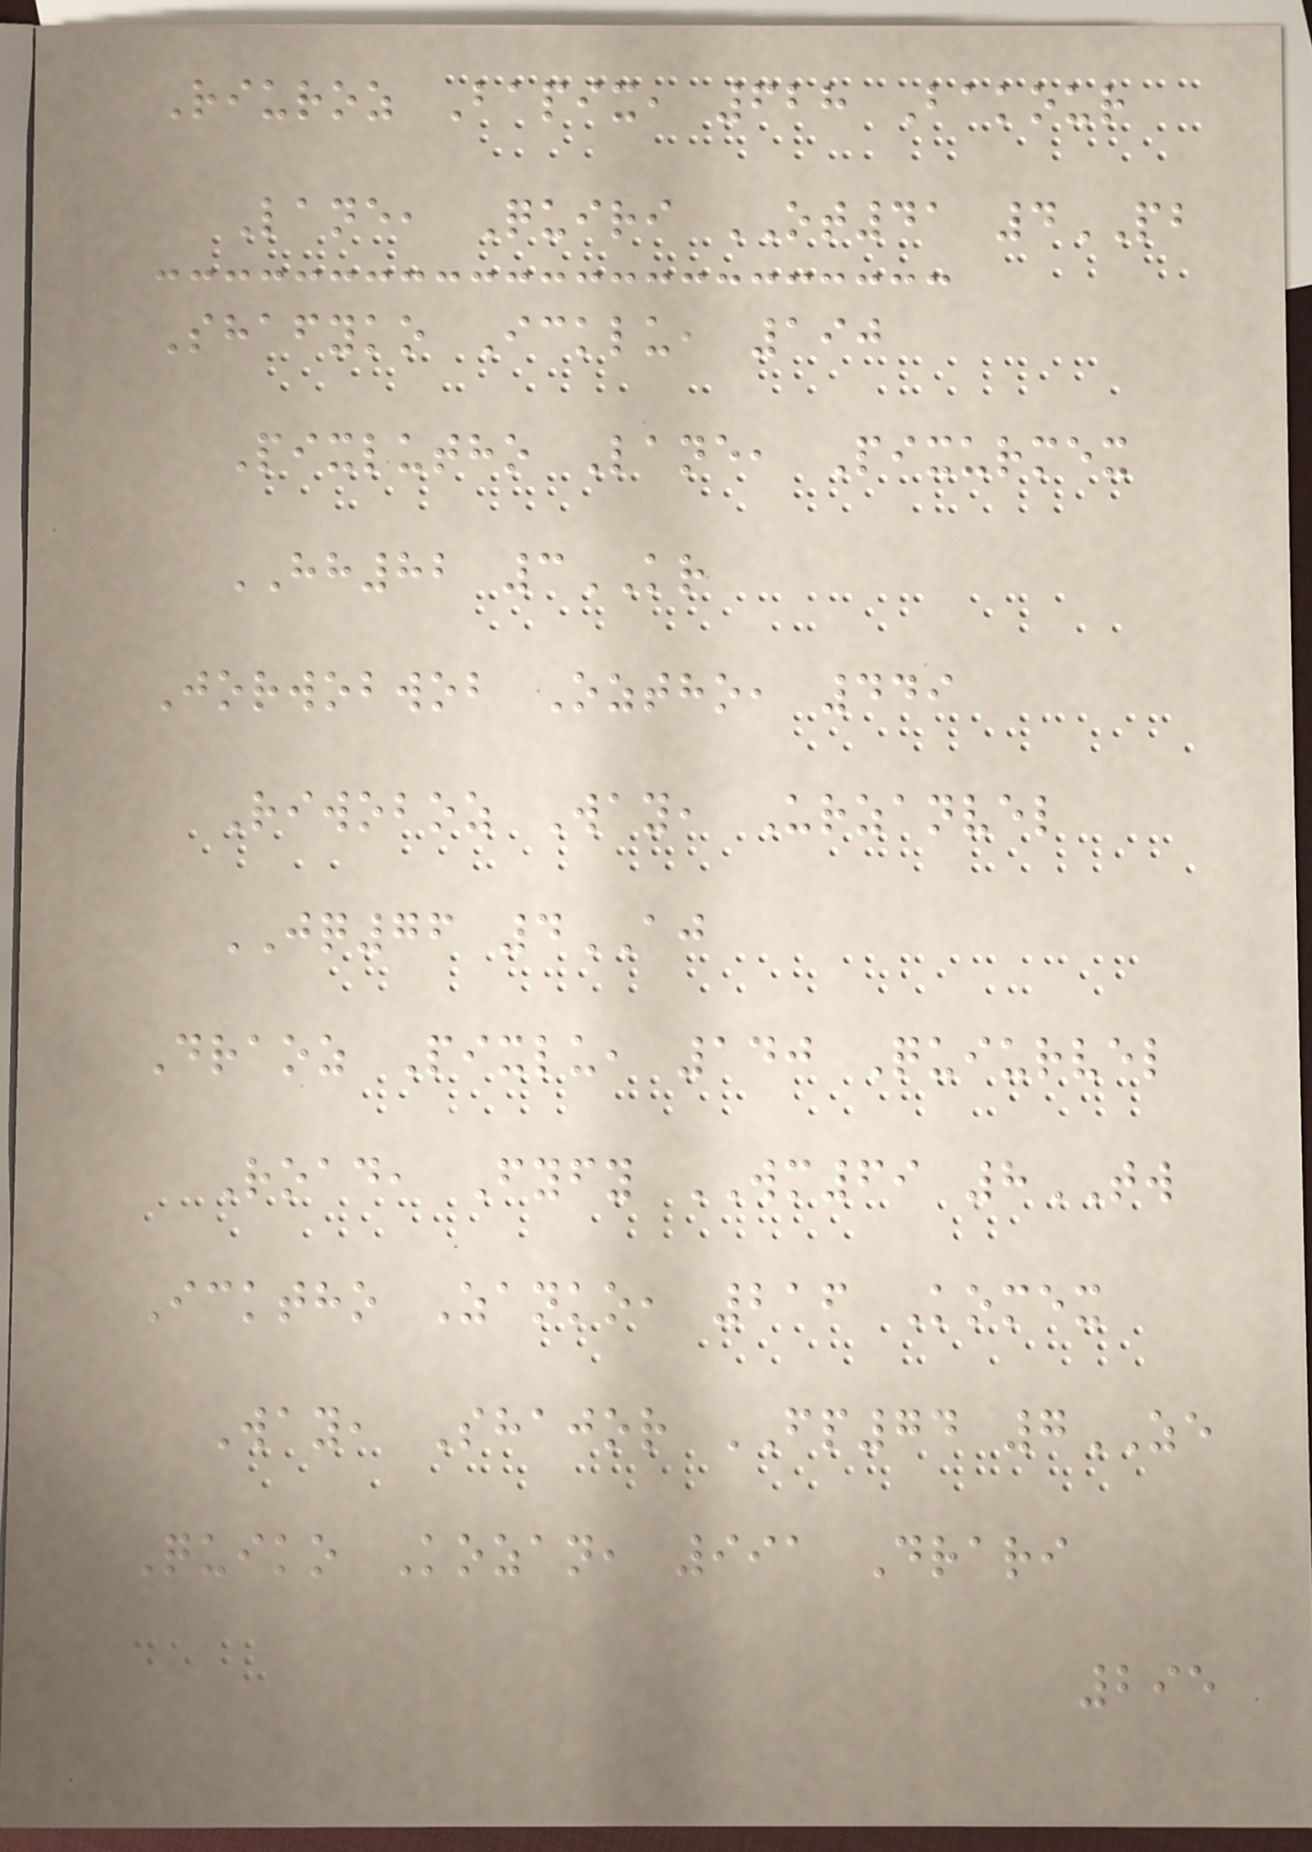Riuroz Bapix, 628 Bakour
Lane, Quiri OT41 4PB
Shafyko Icklu, 190
Pixlutho Lane, Pixurmex
HH82 3KR
Jorwobwob Oztho, 449
Riwoboz Way, Urzanvel
JQ76 4AJ
Draoz Pixlu, 140 Quiurvel
Road, Fyfy WM69 8TW
Icktho Zanko, 216 Komex
Way, Shajor FP74 7ZE
Quiko Kozan, 991 Drari
295
